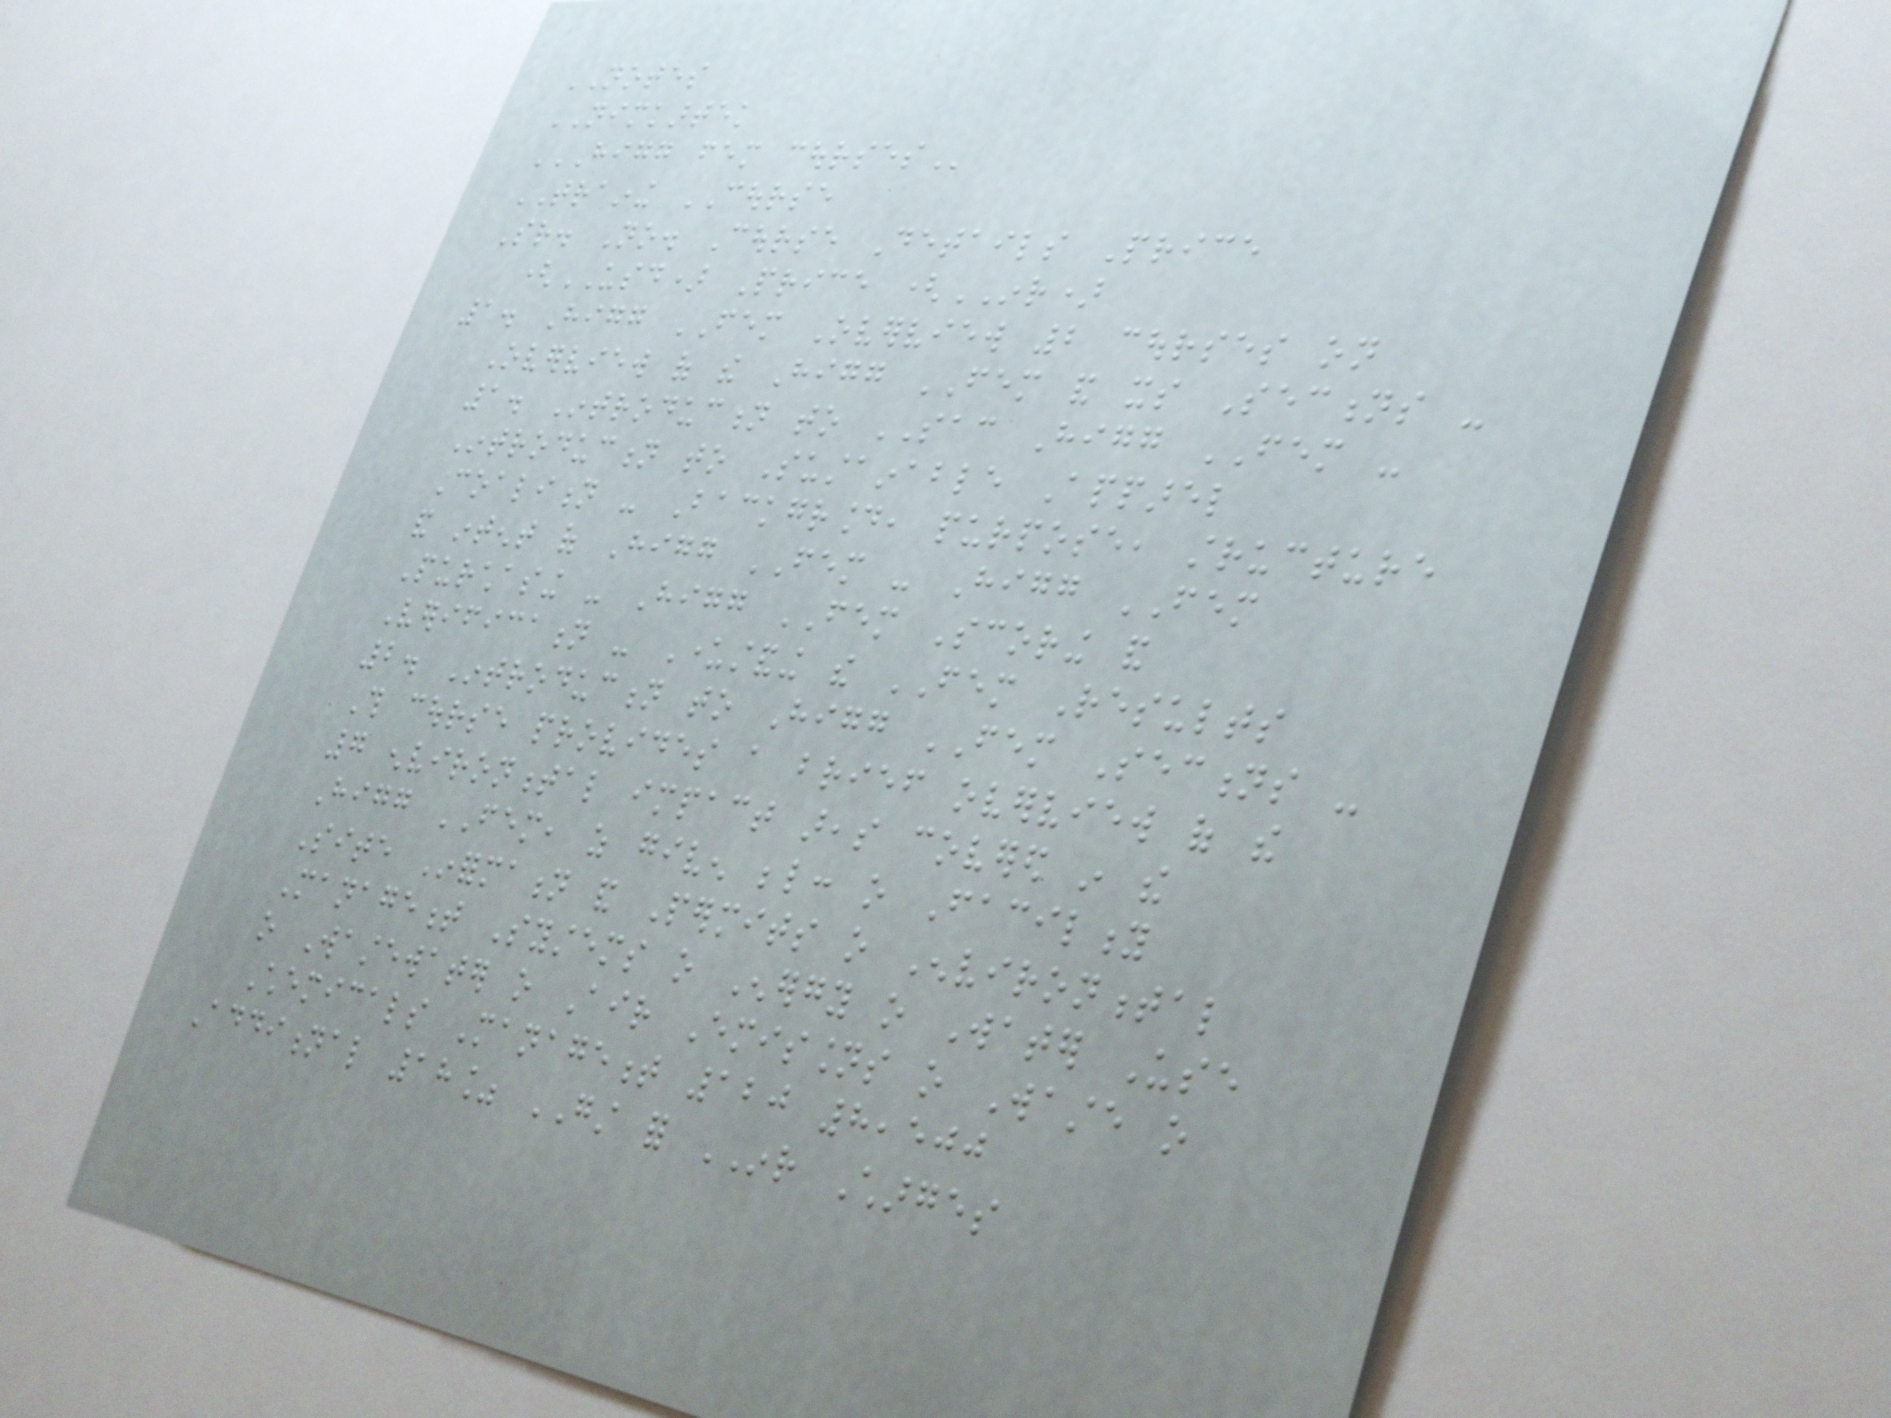NOTES
NIMKARTEK
HIGG FEM COURSES
TRAINING COURSE
Sr. No. Course Details Price
(USD) Price (INR)
1. Higg FEM Overview 2 courses on
Overview of the Higg FEM and its Sections -
1. Introduction to SAC Higg FEM -
Introduction to Sustainable Apparel
Coalition - Background, purpose, structure
and intent of Higg FEM - Higg FEM
Purchasing - Higg FEM Scoring and
Verification - Understanding the FEM Results
2. Introduction to Higg FEM Sections -
This course provides a brief overview of the
7 environmental impact areas covered in the
Higg FEM, as given below: o Facility
Site Information and Permits o Environmental
Management Systems o Energy o Water Use
o Wastewater o Air Emissions o Waste o
Chemicals Management 120 8,500
Additional 18% GST for INR Charges
